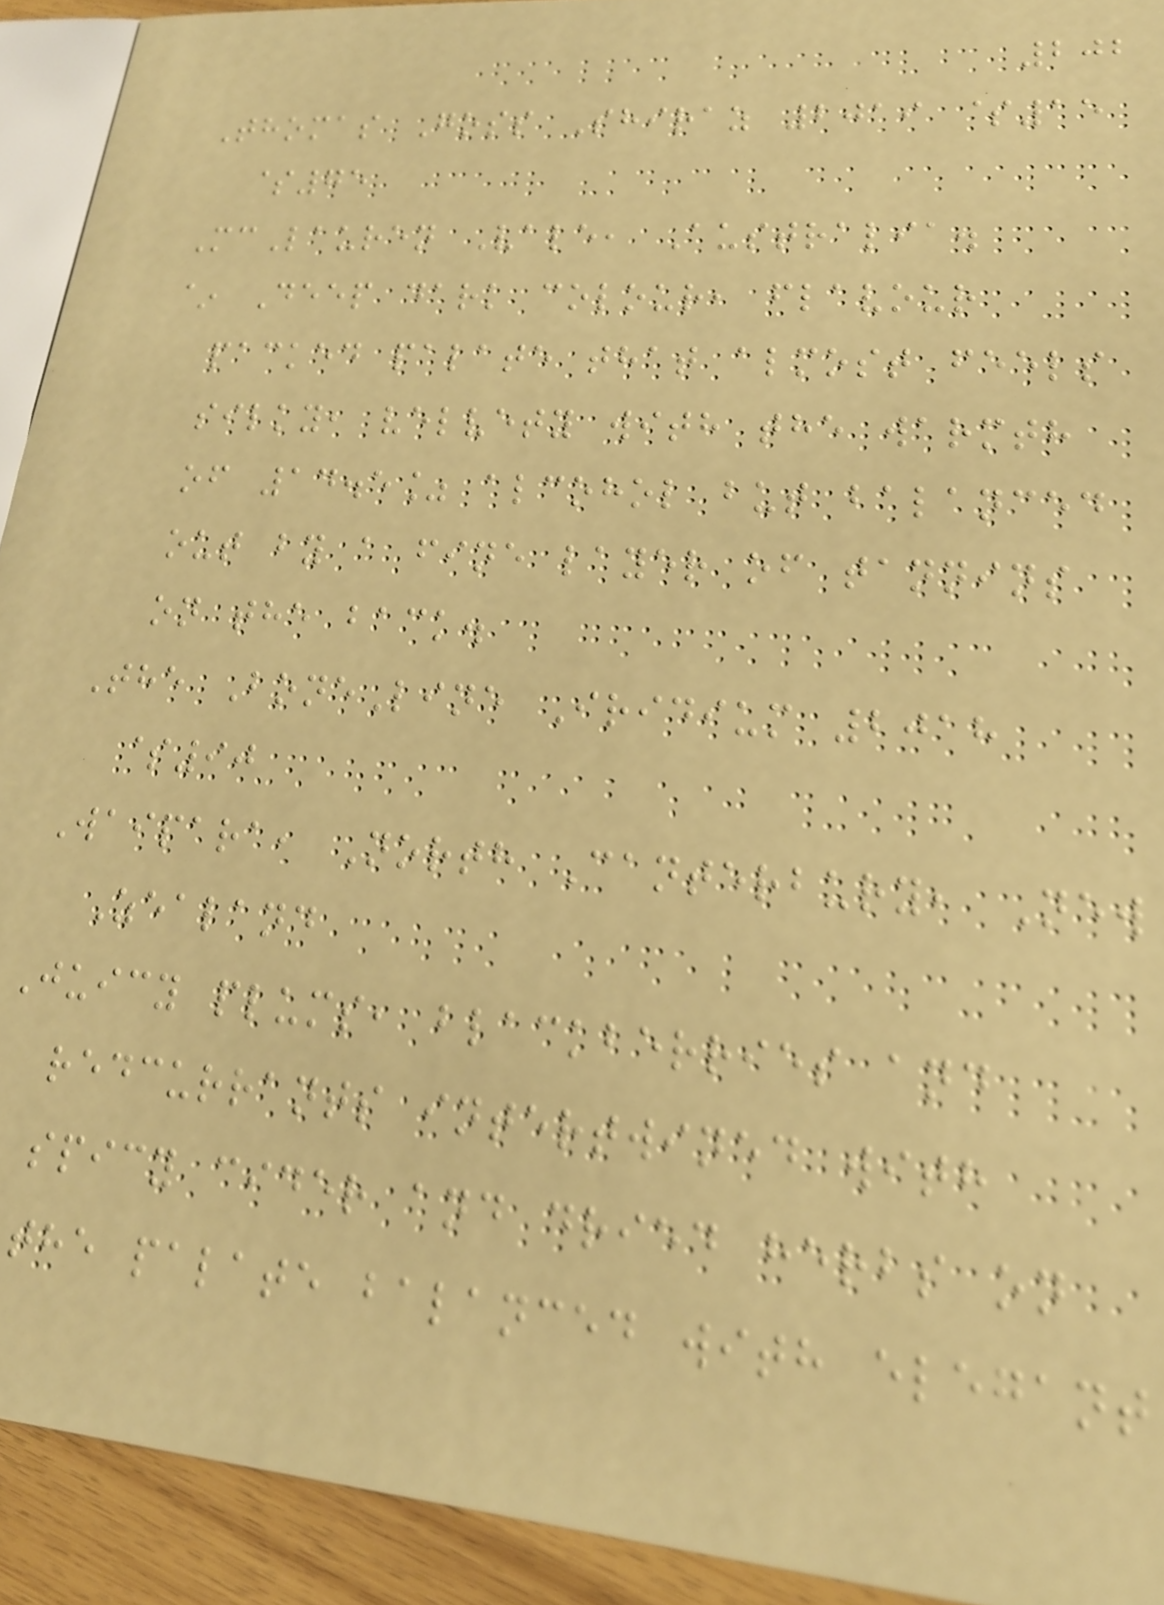202
Thomas Goss Shiraz 2019 $15
$75
McLauren Vale, Australia.
~ Deep dark colour, flavour
packed palate that almost feels
silky, velvety with the warmth
of 14.5% alcohol but balanced
out by a fine layer of tannins
on the back.
The BoneLine Iridium 2018
$90
Waipara, North Canterbury, New
Zealand
Juicy plums, blackberries and
redcurrants intertwined with
spicy cider and dried herbs on
the palate balanced with elegant
